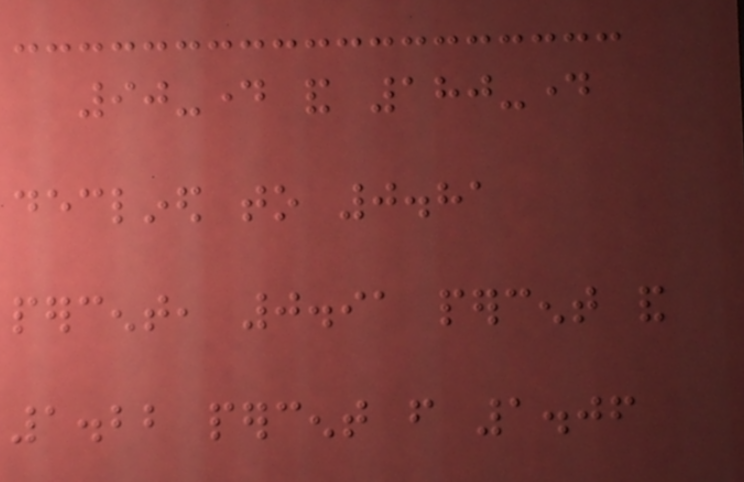90-day and 180-day
declined to 0.81
percent, 0.91 percent and
1.22 percent from 1.06
